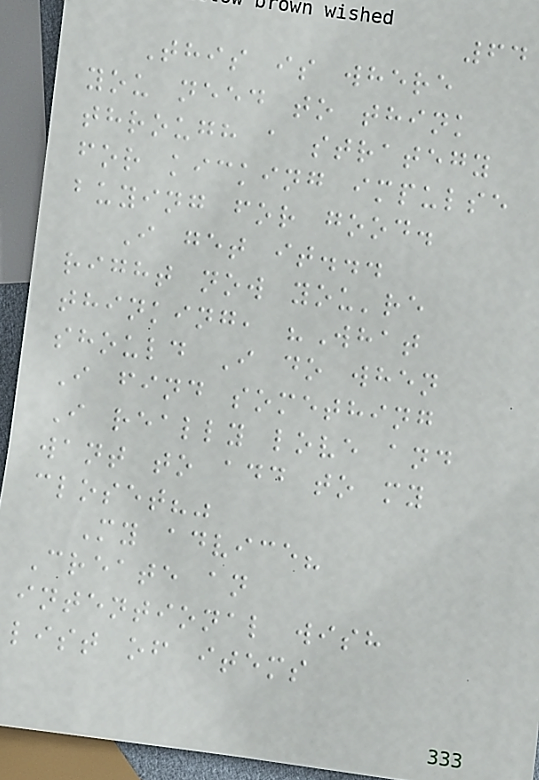64
This is where
you need to think
through a strategy
for kicking impulse
buying for good.
I get it...
right now you're
thinking, "What
should I do when
I find something
I really love and
want to add to my
closet?"
My advice?
Create an
intentional wish
list of items
